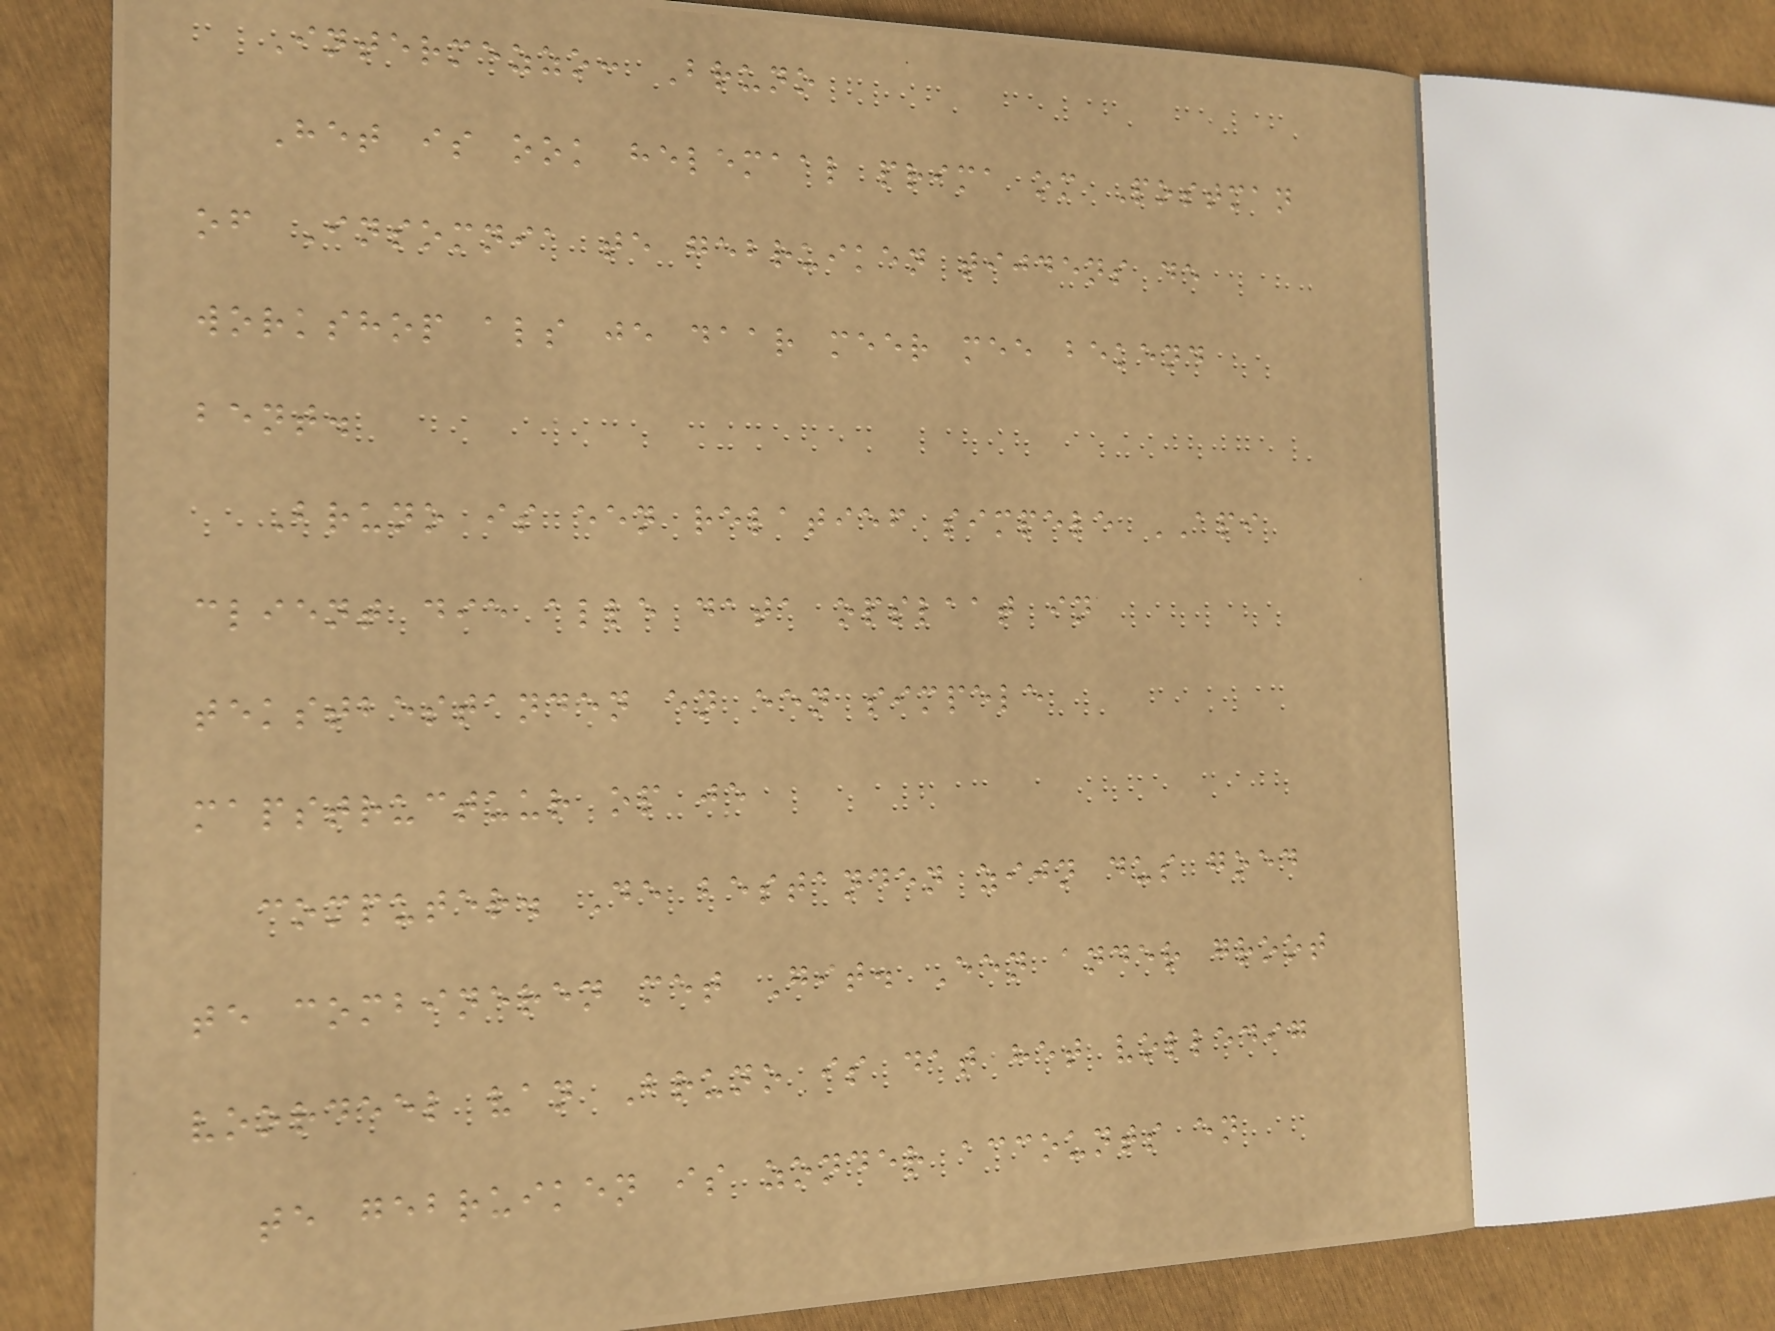Intermezzo: Bruno
Het is ook helemaal prima om Postman
of Insomnia te gebruiken tijdens de
workshop als je daar meer mee bekend
bent.
Bruno is een relatief simpele API
client die alle data opslaat in
tekstbestanden en een simpele
mapstructuur op je
computer. De bestanden zijn dus goed
te combineren met Git. Een ander groot
voordeel van Bruno is dat het volledig
te gebruiken is zonder accounts en
